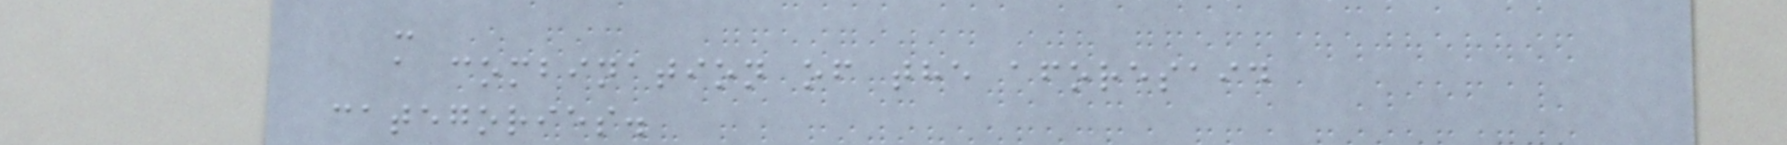-
a combination of the aforesaid
categories.
